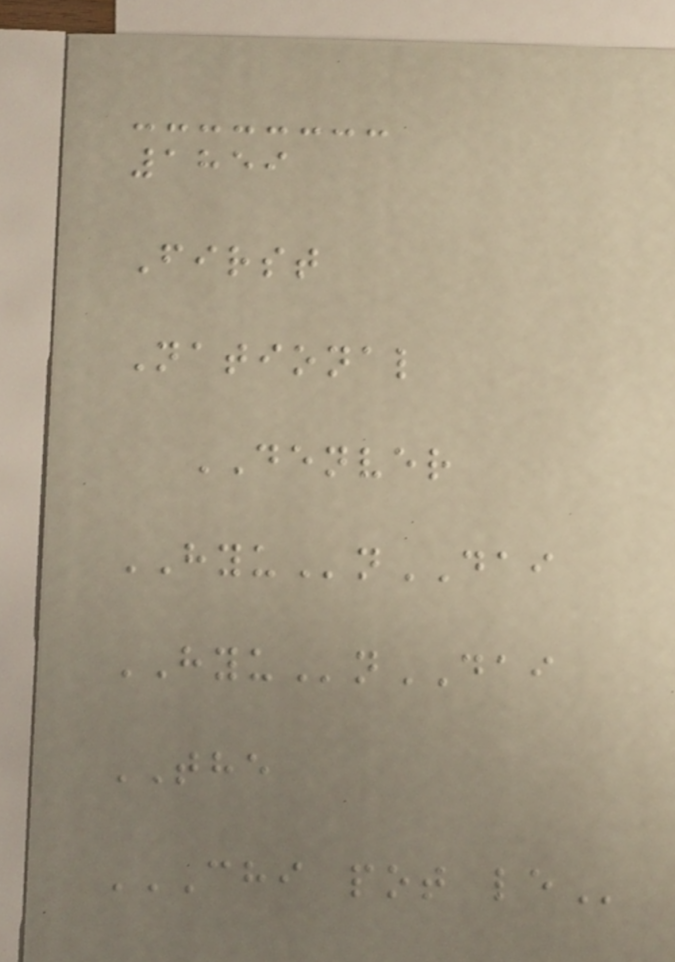1859
First
National
DENVER
HYUnDAI
HYUnDAI
THE
CHI POT LE
